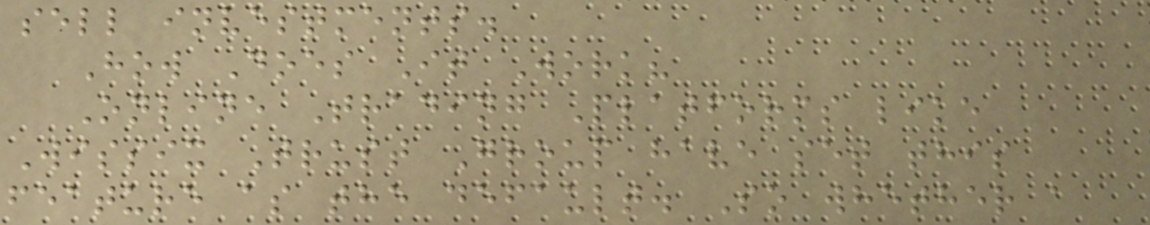sell investments.
How Does It Work?
Online Trading Platforms like
Wissix Trust Group have set this
feature as the default. So whether a
